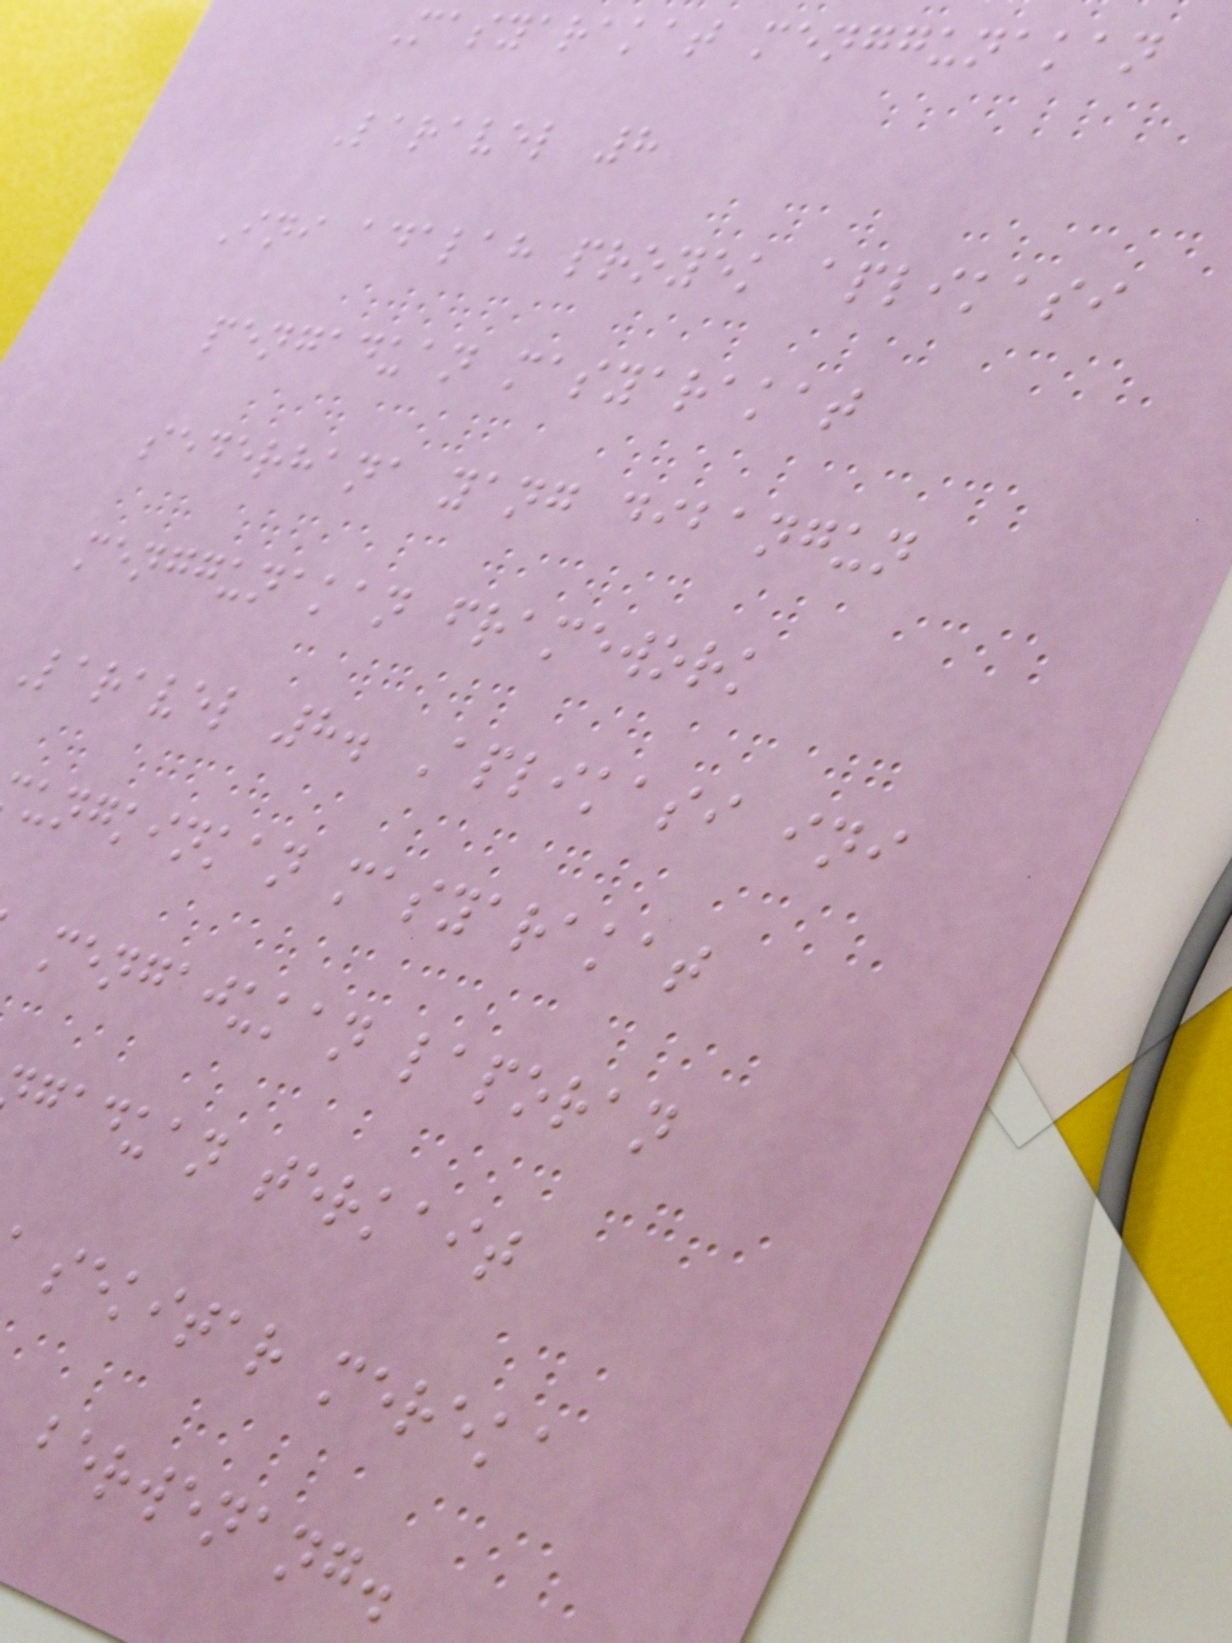Masyarakat menggunakan
Laravel 8
Ini adalah proyek aplikasi
pengaduan masyarakat
sederhana yang dibangun
menggunakan framework
Laravel 8. Aplikasi ini
ungkinkan masyarakat
mengajukan laporan
gaduan terkait
sekitar mereka
berwenang.
